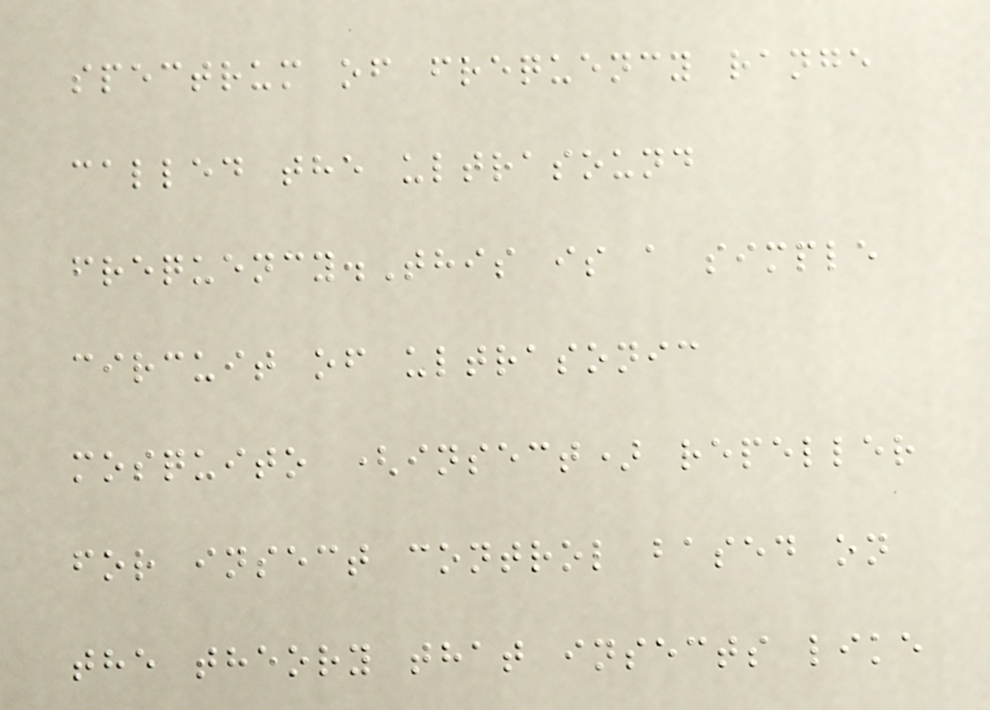spectrum of frequency range
called the ultrasound
frequency.This is a simple
circuit of ultrasonic
mosquito (insect) repeller
for insect control based on
the theory that insects like
